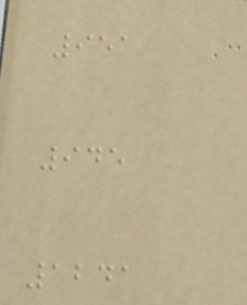951
945
1241
